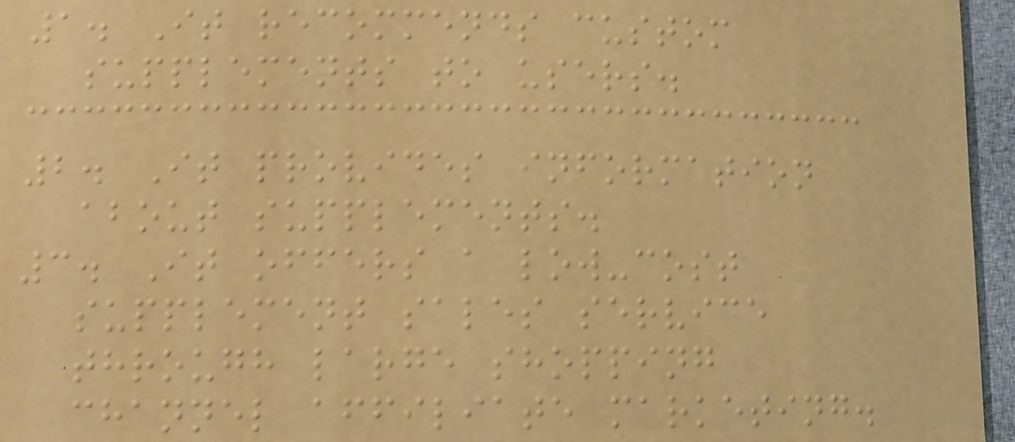1. It recommends custom
supplements to users.
2. It provides information
about supplements.
3. It offers a low-cost
supplement sales service
through large shopping
channel affiliate marketing.
